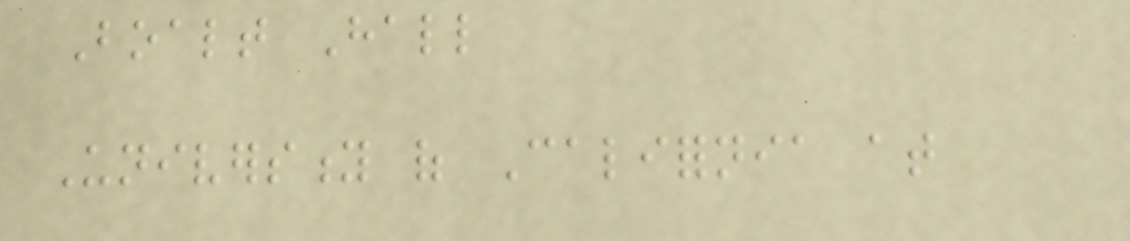Boalt Hall
University of California at
